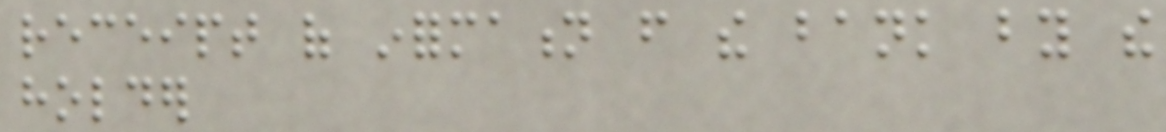receipt of information from the bank by the
holder
